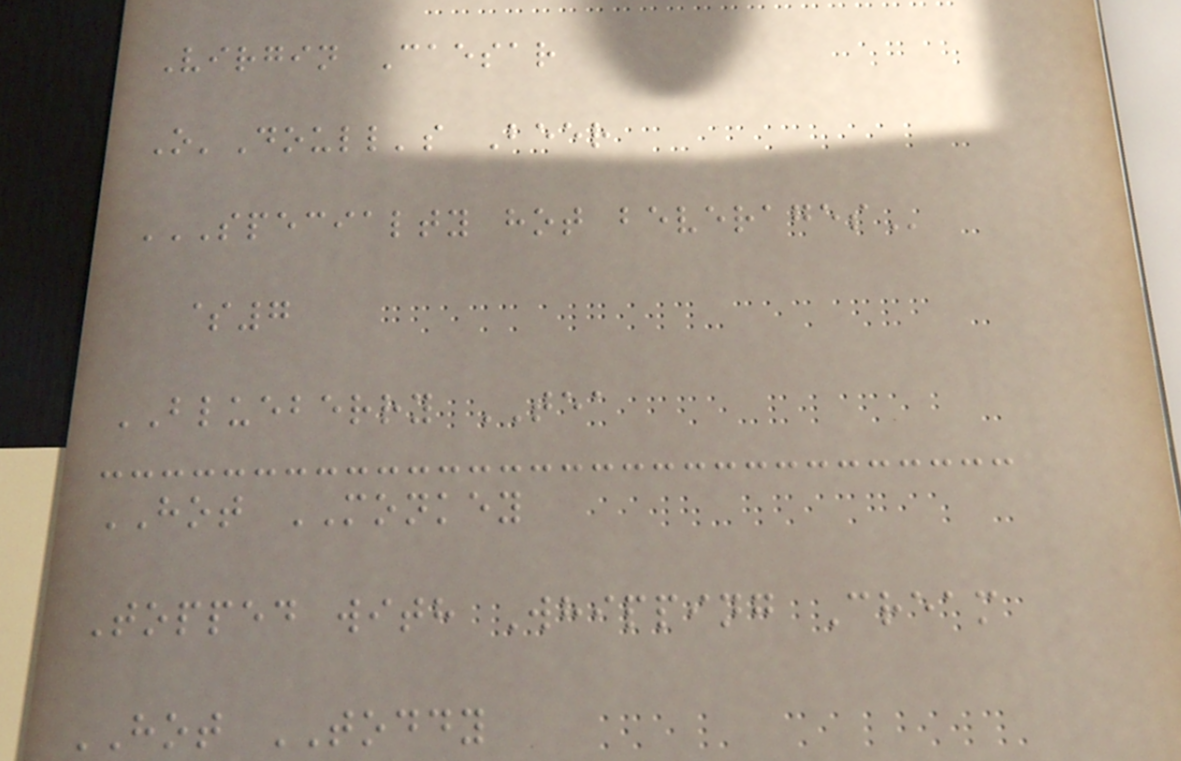Virgin Caesar
O'Doull's Beer
SPECIALTY HOT BEVERAGES
$7
BLUEBERRY TEA
HOT MONKEY
Topped with Whipping Cream
HOT TODDY
